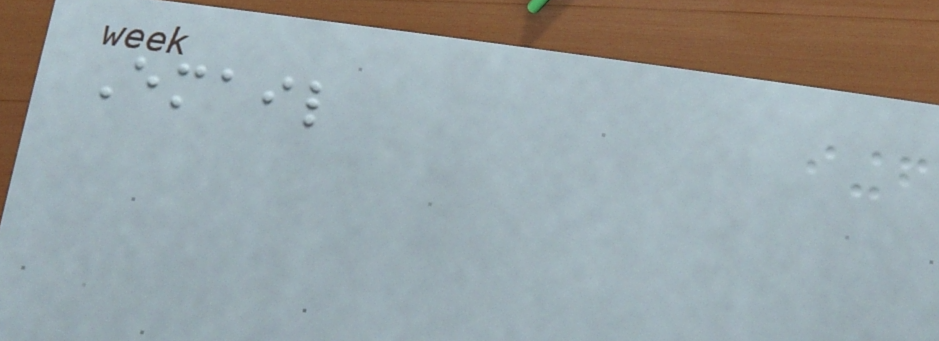Email
